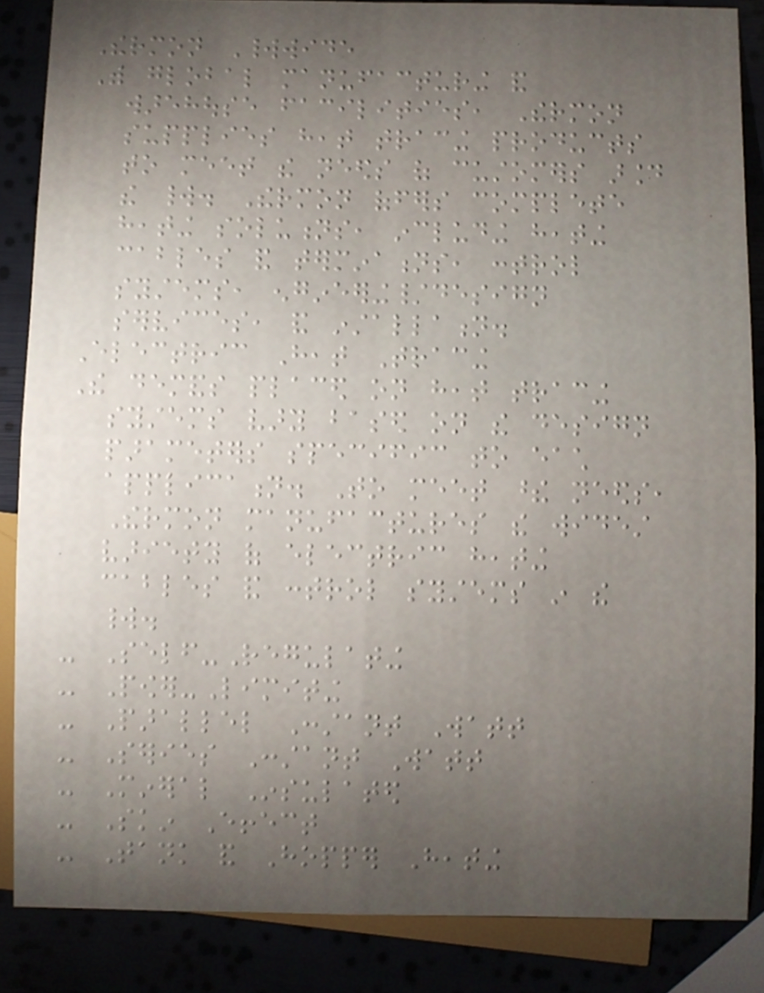Thermon Worldwide
With global manufacturing and
warehouse facilities, Thermon
supplies heat tracing products
to meet the needs of customers around
the world. Thermon offers complete
heating solutions, including heating
cables and terminations, control
systems, engineering/design
services, and installation.
Electric Heat Tracing
The demands placed on heat tracing
systems vary based on the design
parameters specific to each
application. To meet these needs,
Thermon manufactures the widest
variety of electric heating
cables and control systems in the
world.
- Self-Regulating
- Power-Limiting
- Parallel Constant Watt
- Series Constant Watt
- Mineral Insulated
- Skin Effect
- Tank and Hopper Heating
